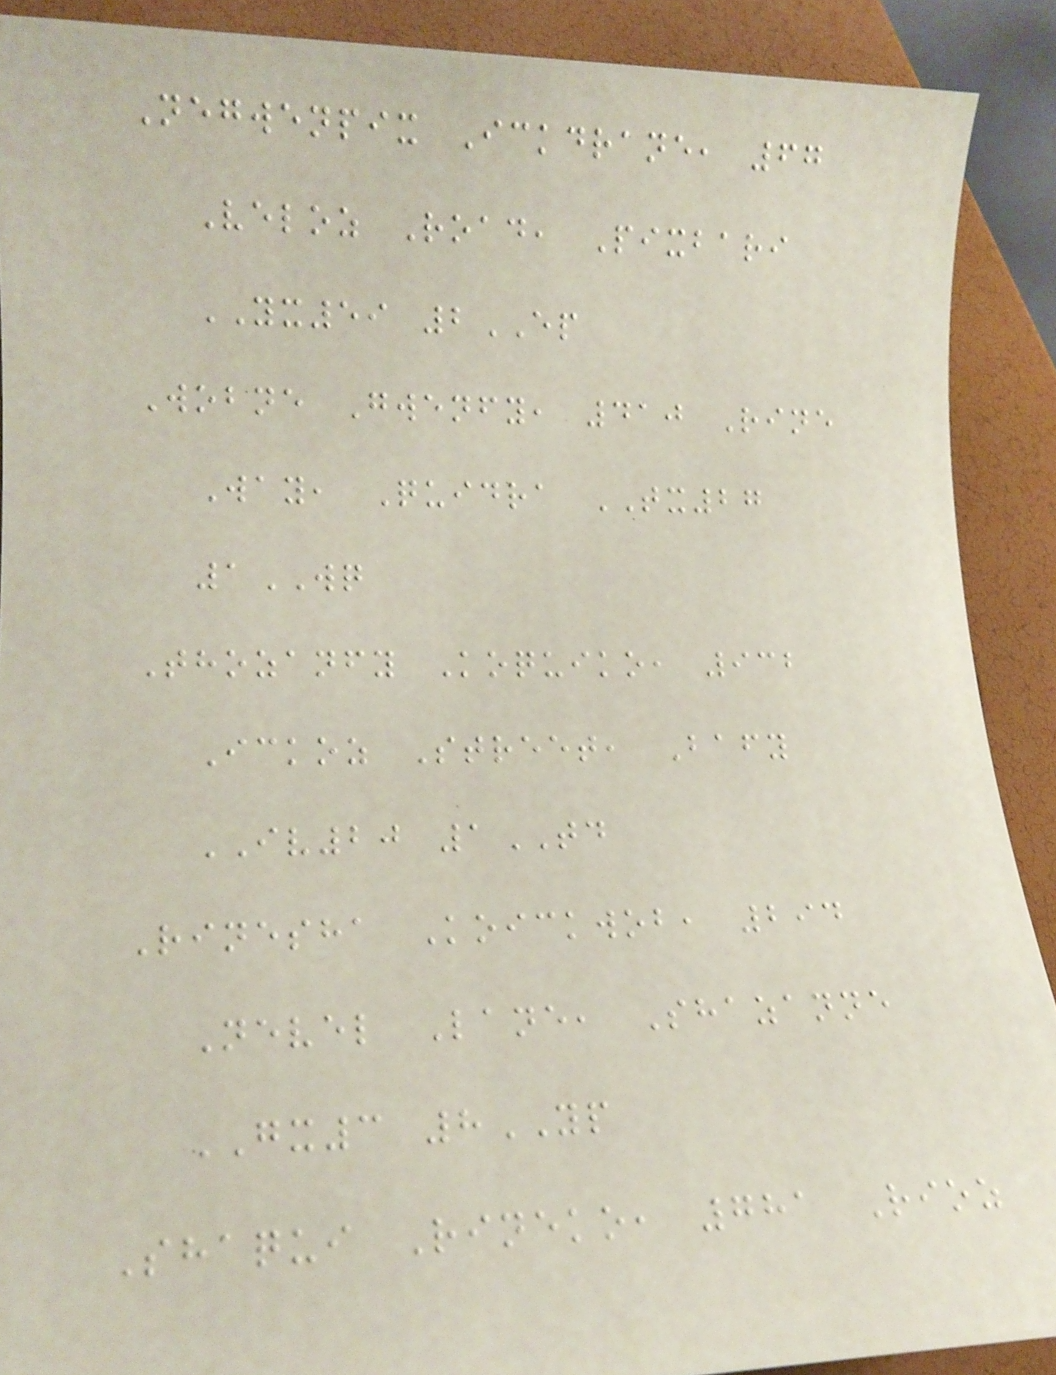Negwenpix Ickdrane, 67
Veloz Road, Pixbari
YX59 2EP
Wobne Gwenfy, 410 Rine
Way, Quidra TX27
1WQ
Thozanfy Koquiko, 932
Ickoz Street, Bafy
IV20 1TD
Rinesha Koickwob, 294
Nevel Lane, Shazanne
GX3 8YP
Shaqui Rineko, 781 Rioz
